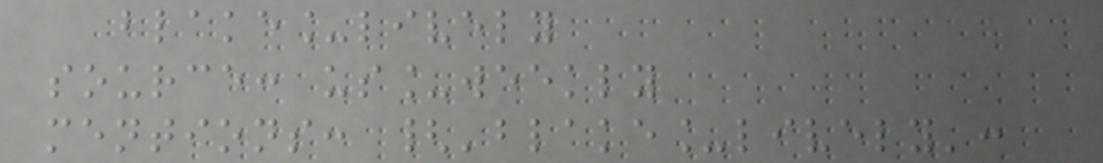blake_lively
source: us_weekly
mentions: {'blake_lively':
